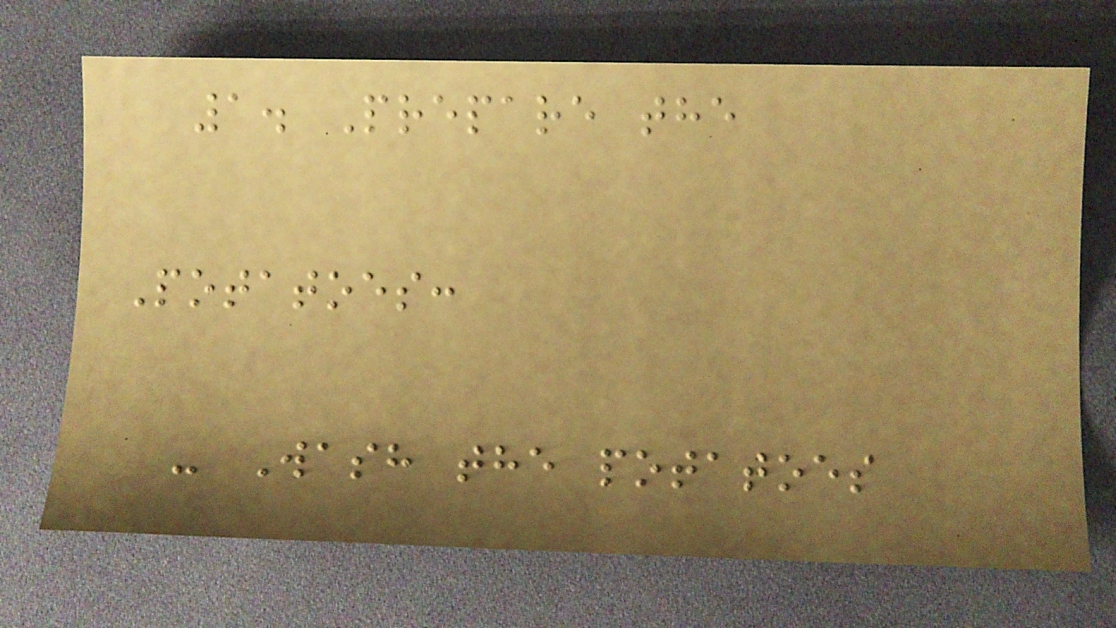1. Prepare the
Potatoes:
- Wash the potatoes
